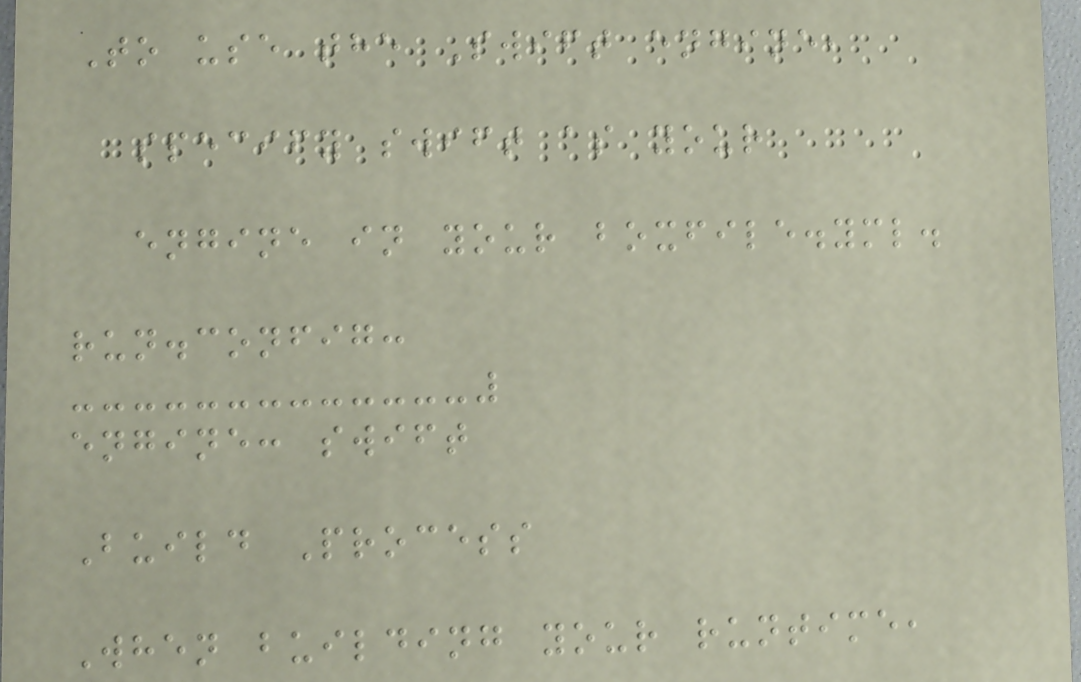To use the Swift engine,
specify swift as your
engine in your boxfile.yml.
run.config:
engine: swift
Build Process
When building your runtime,
